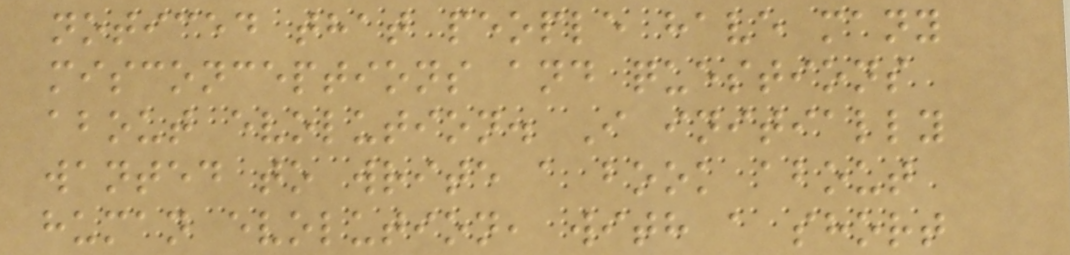noticed that people have many
misconceptions and questions
about evolution. I initially
wanted to write a book about
human evolution, with a short
